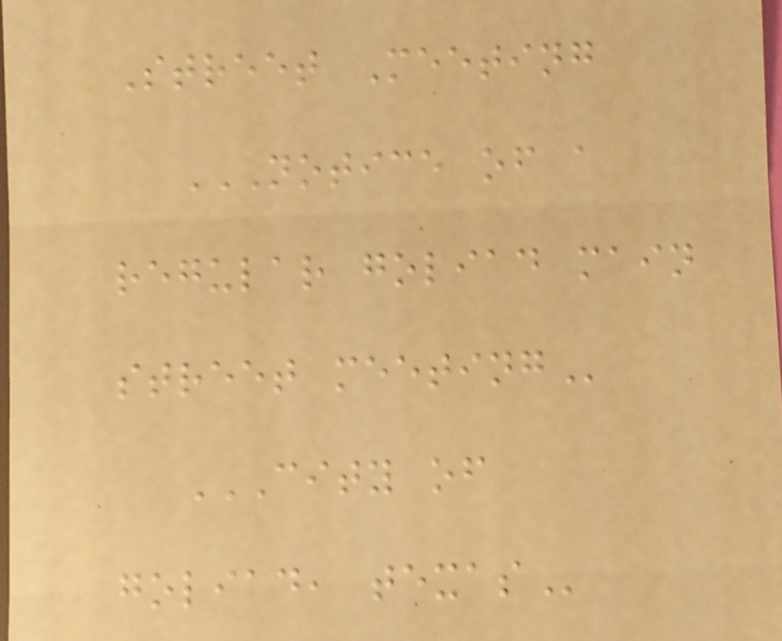Street Meeting
NOTICE OF A
REGULAR GOLIAD MAIN
STREET MEETING
CITY OF
GOLIAD, TEXAS
